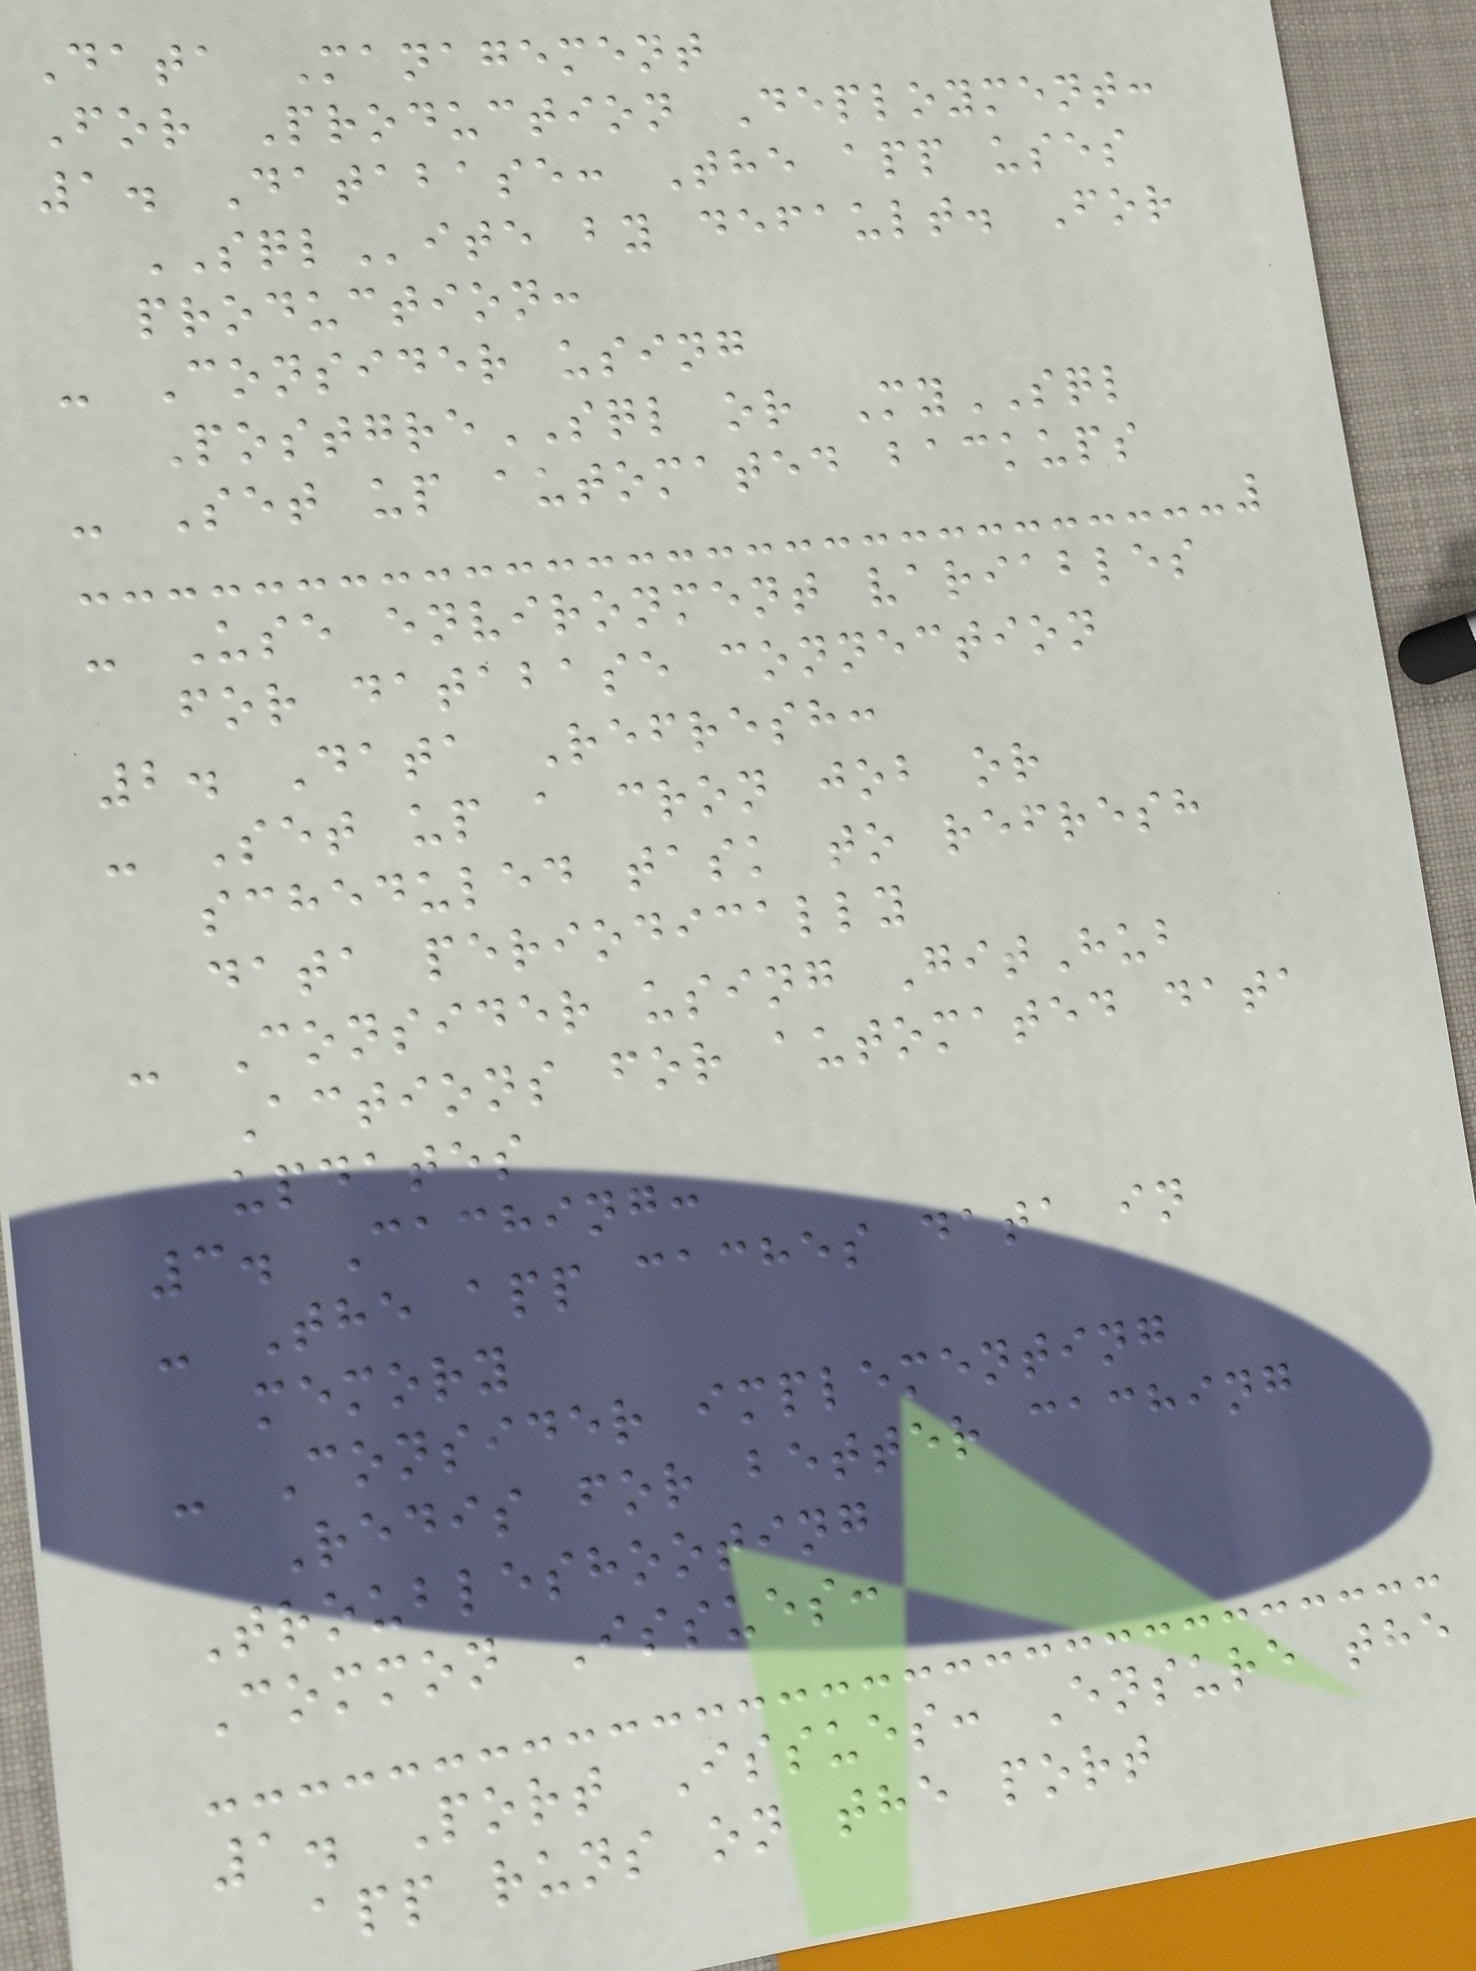Data Management
For Production Deployment:
1. Database: The app uses
SQLite by default. For
production:
- Consider using
PostgreSQL or MySQL
- Set up automated backups
- Use environment variables
for database connection
2. Data Refresh:
- Set up a cron job or
scheduled task to refresh
data periodically
- Consider using GitHub
Actions for automated data
updates
3. Caching:
- The app caches data in
memory
- Consider implementing
Redis for better caching
Troubleshooting
Common Issues:
1. Port Issues: Ensure the
app runs on the port
